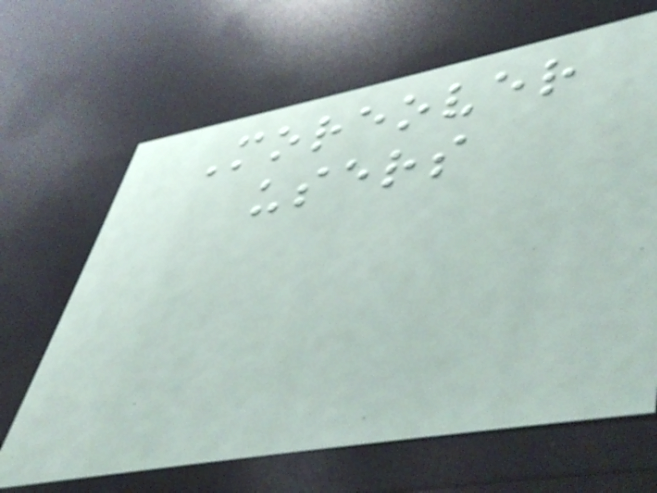Moreover
users
